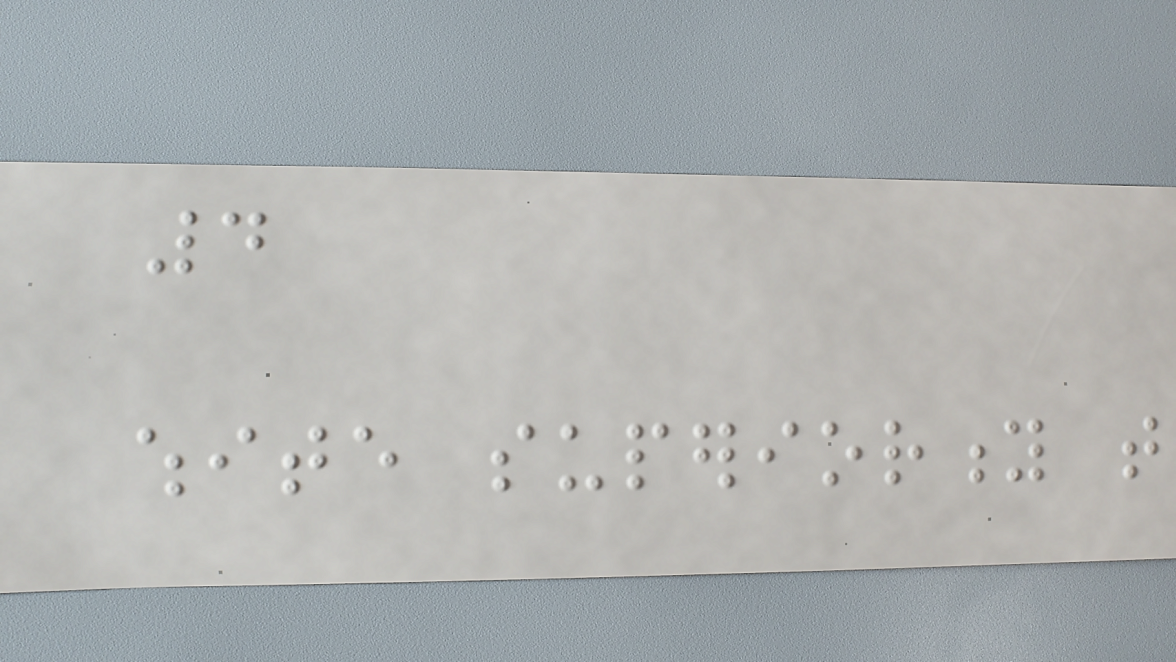4
white superiority that
